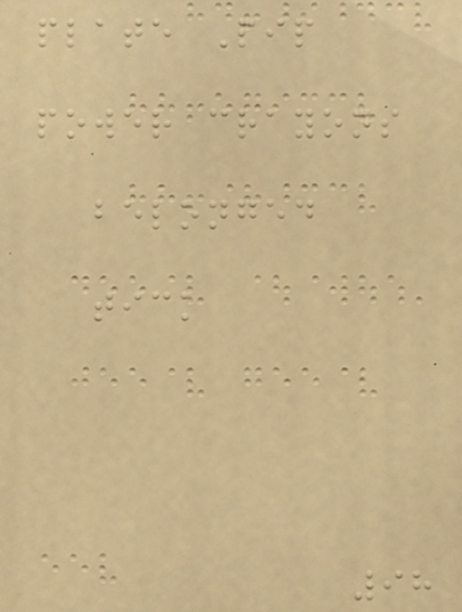plate Pip
power crayons
belonged
tick
98
